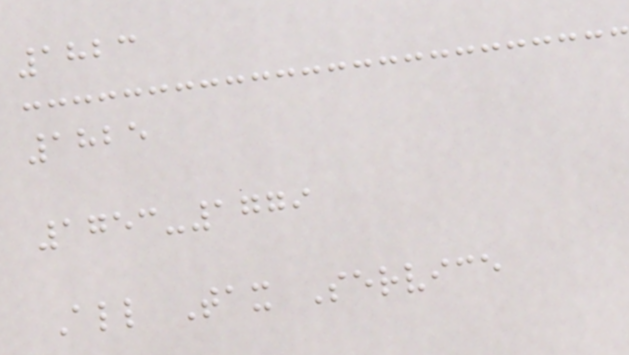1823
1825
1753-1779
All Tax Service
